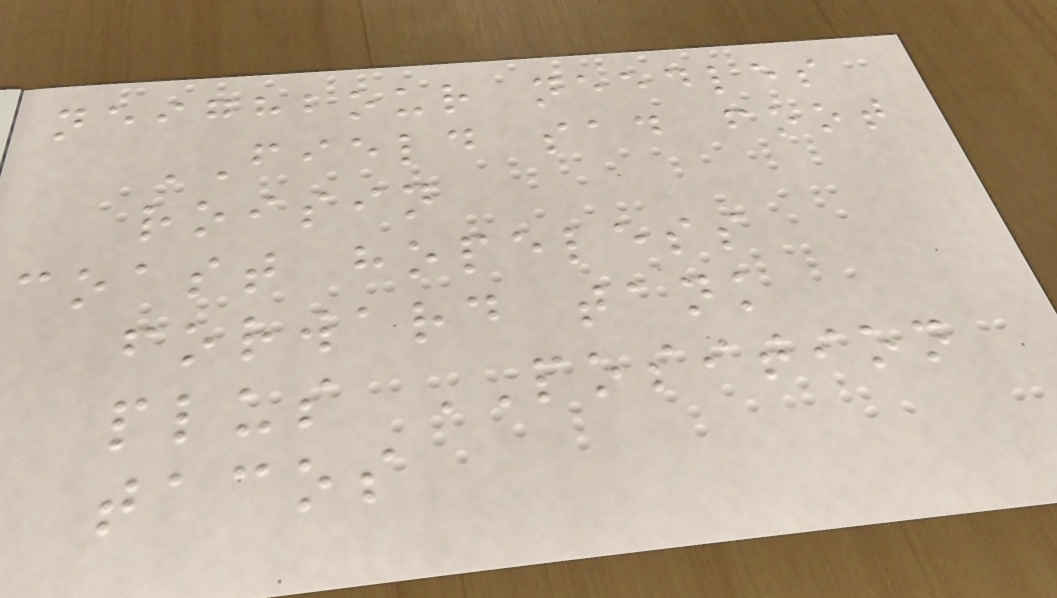neighbour needles
FIELD sad foot
roisin
coast hopeless
forward tank
plus POSITION
tacos
